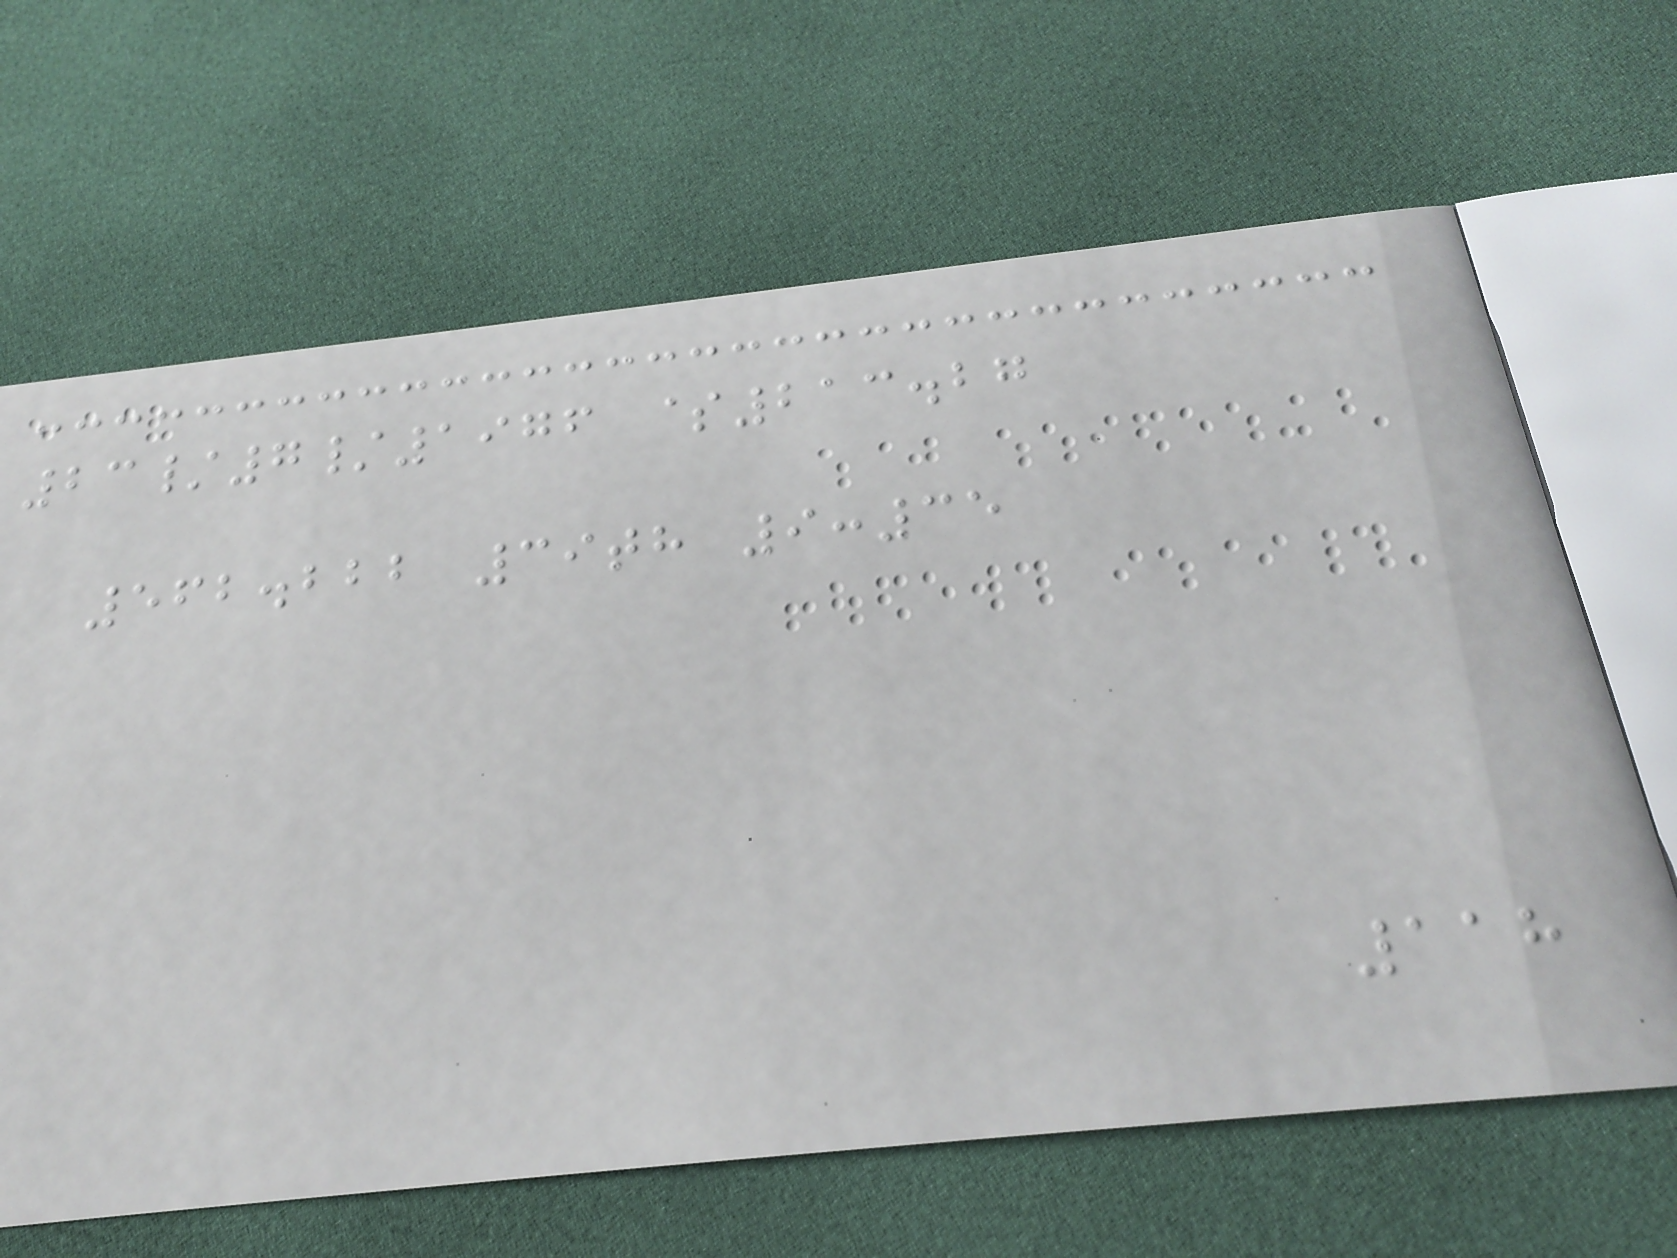23/7/1976 $213.27
562.222 39th 9:35
118
